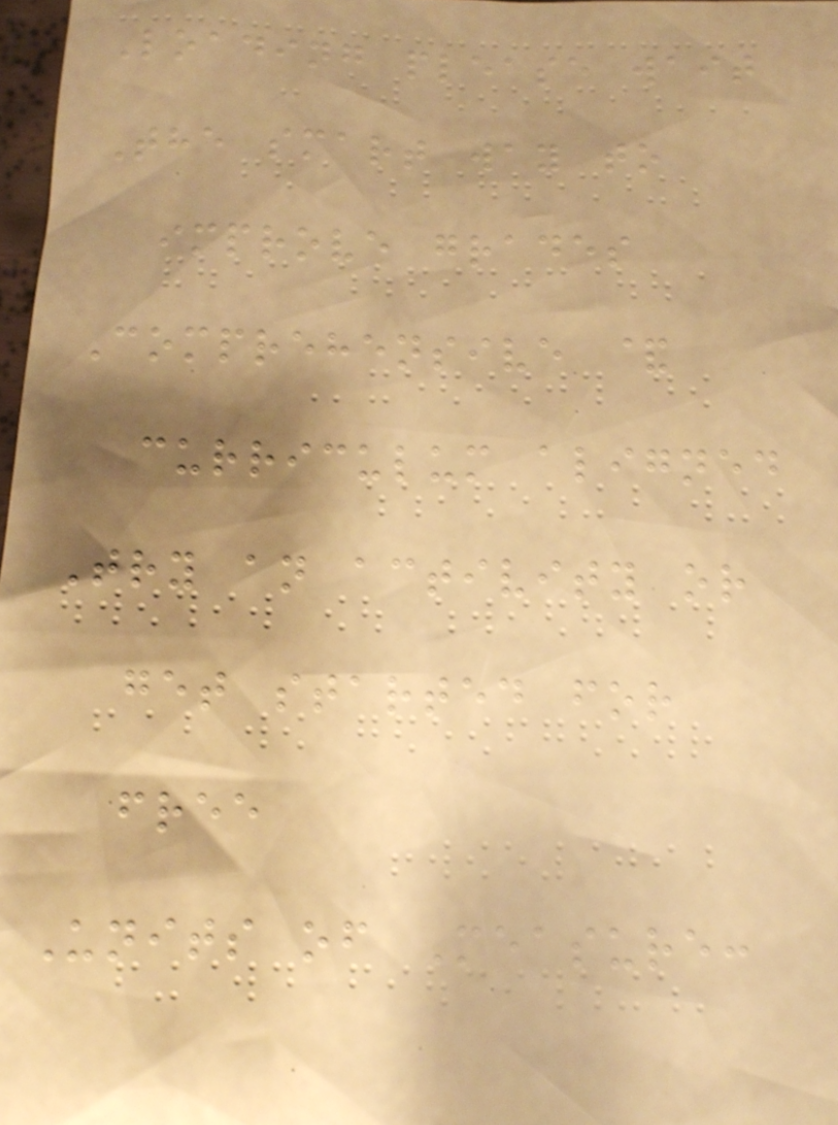Loading please wait
The smart way to
improve grades
Comprehensive &
curriculum aligned
Try an activity or
get started for
free
Units of Measure:
